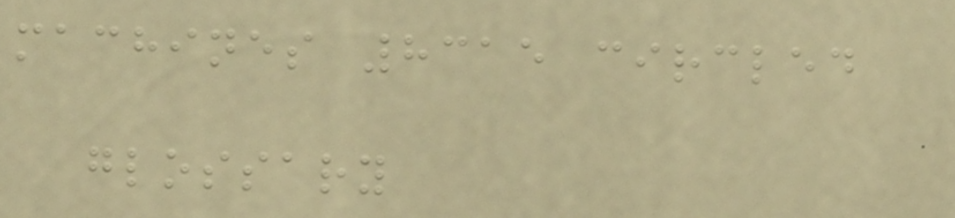machines 8315 circled
glossary
